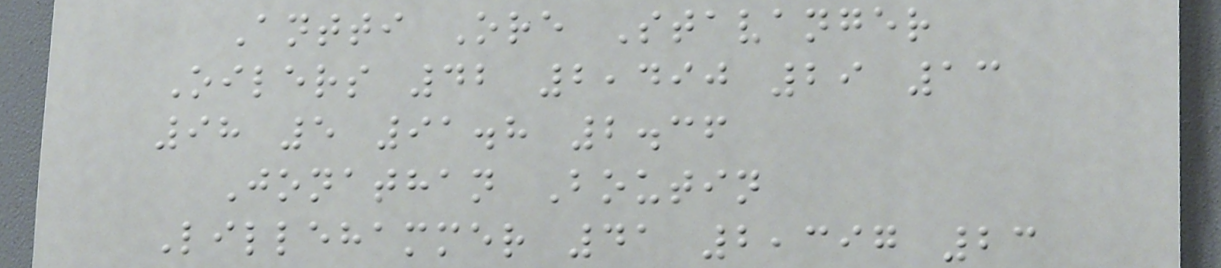Antti Ore Stavanger
Oilers 42 2,490 29 13
98 5 91.8 2.36
Jonathan Boutin
Lillehammer 41 2,397 23
